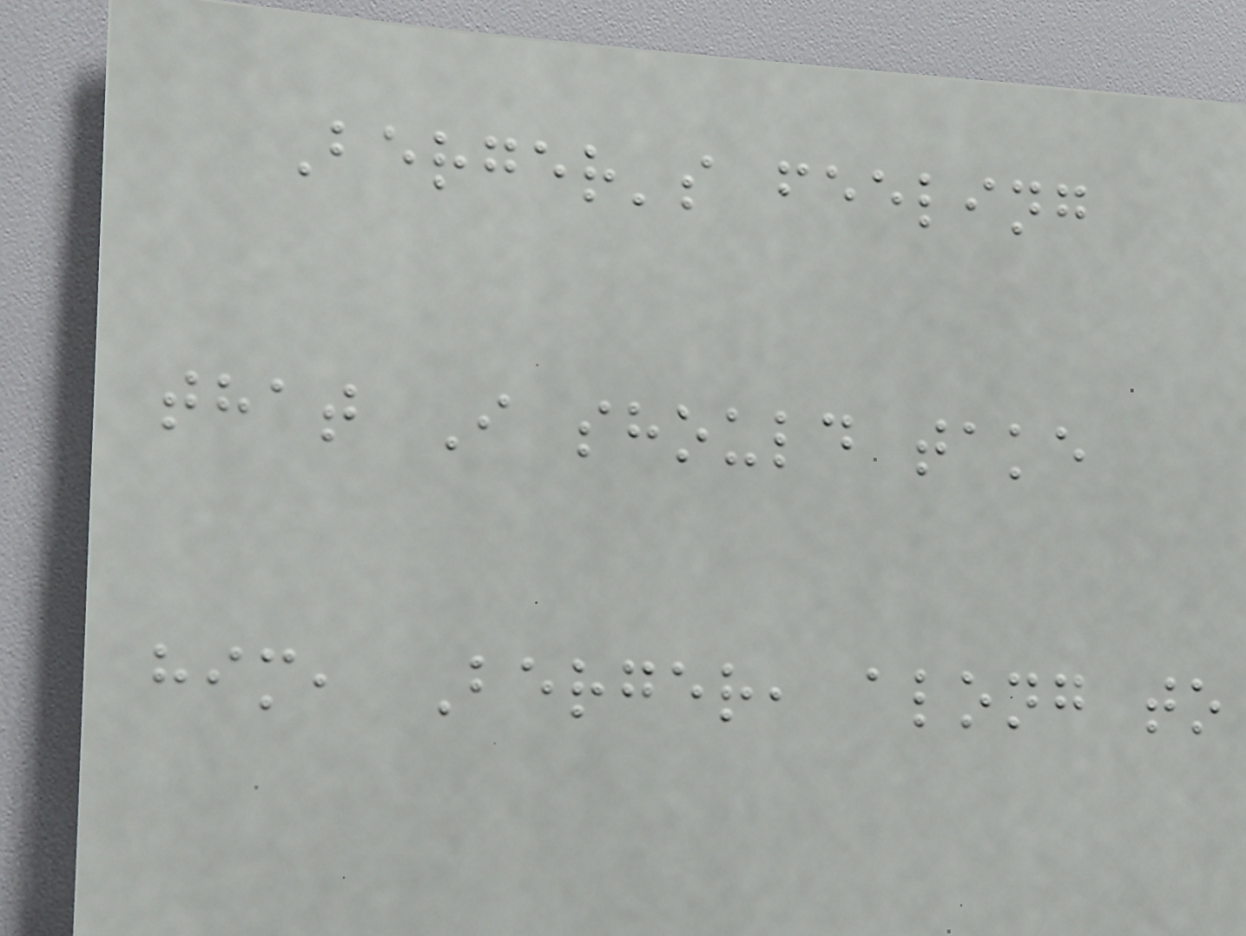Berger's feeling
that I should take
him, Berger, along to
